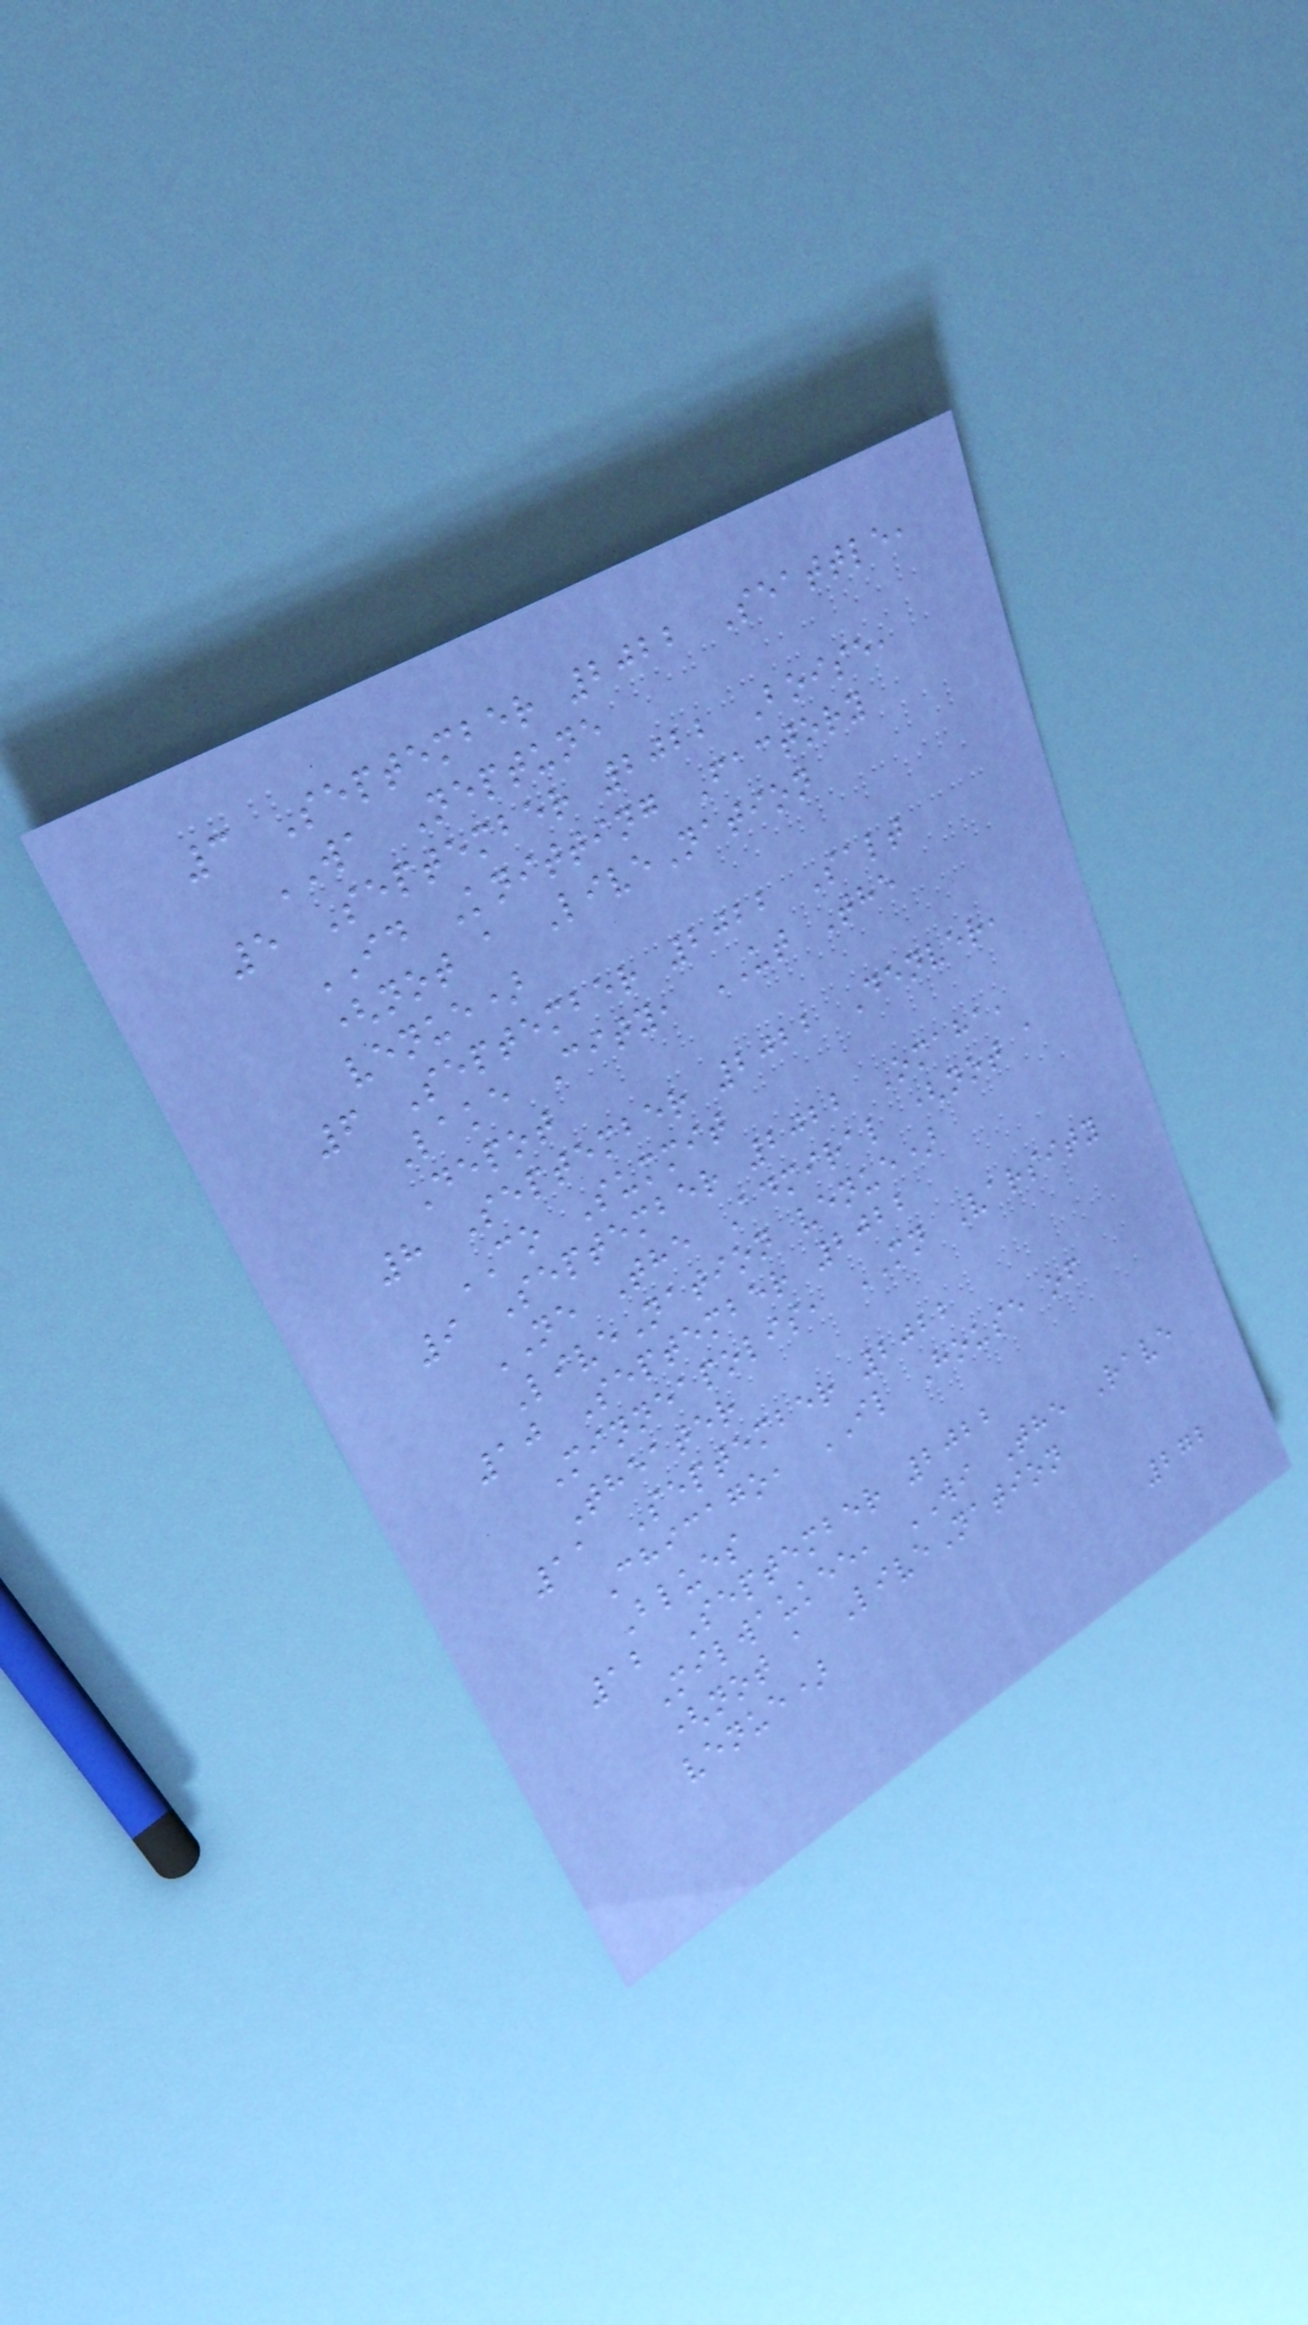3 September 2022 Seattle,
WA Neptune
5 September 2022 Boise,
ID Knitting Factory
(not a LiveNation
venue)
6 September 2022 Salt
Lake City, UT The
Depot
8 September 2022 Denver,
CO Summit
9 September 2022 Omaha,
NE The Admiral (not a
LiveNation venue)
10 September 2022
Minneapolis, MN Varsity
Theater
11 September 2022
Chicago, IL House of
Blues
12 September 2022
Milwaukee, WI The Rave
(not a LiveNation
venue)
272
